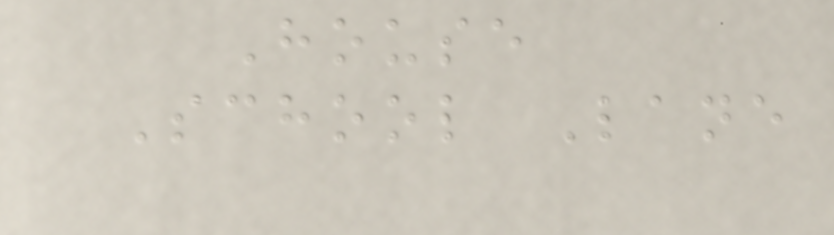House
School Lane
